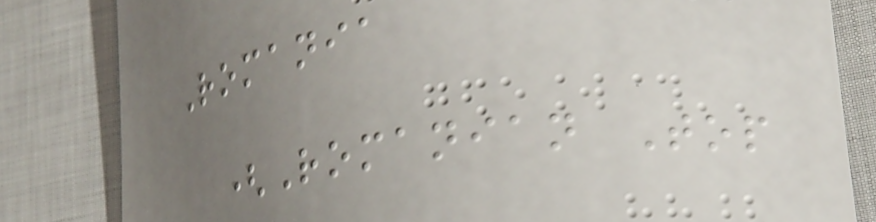Romania
(Romanian Top
